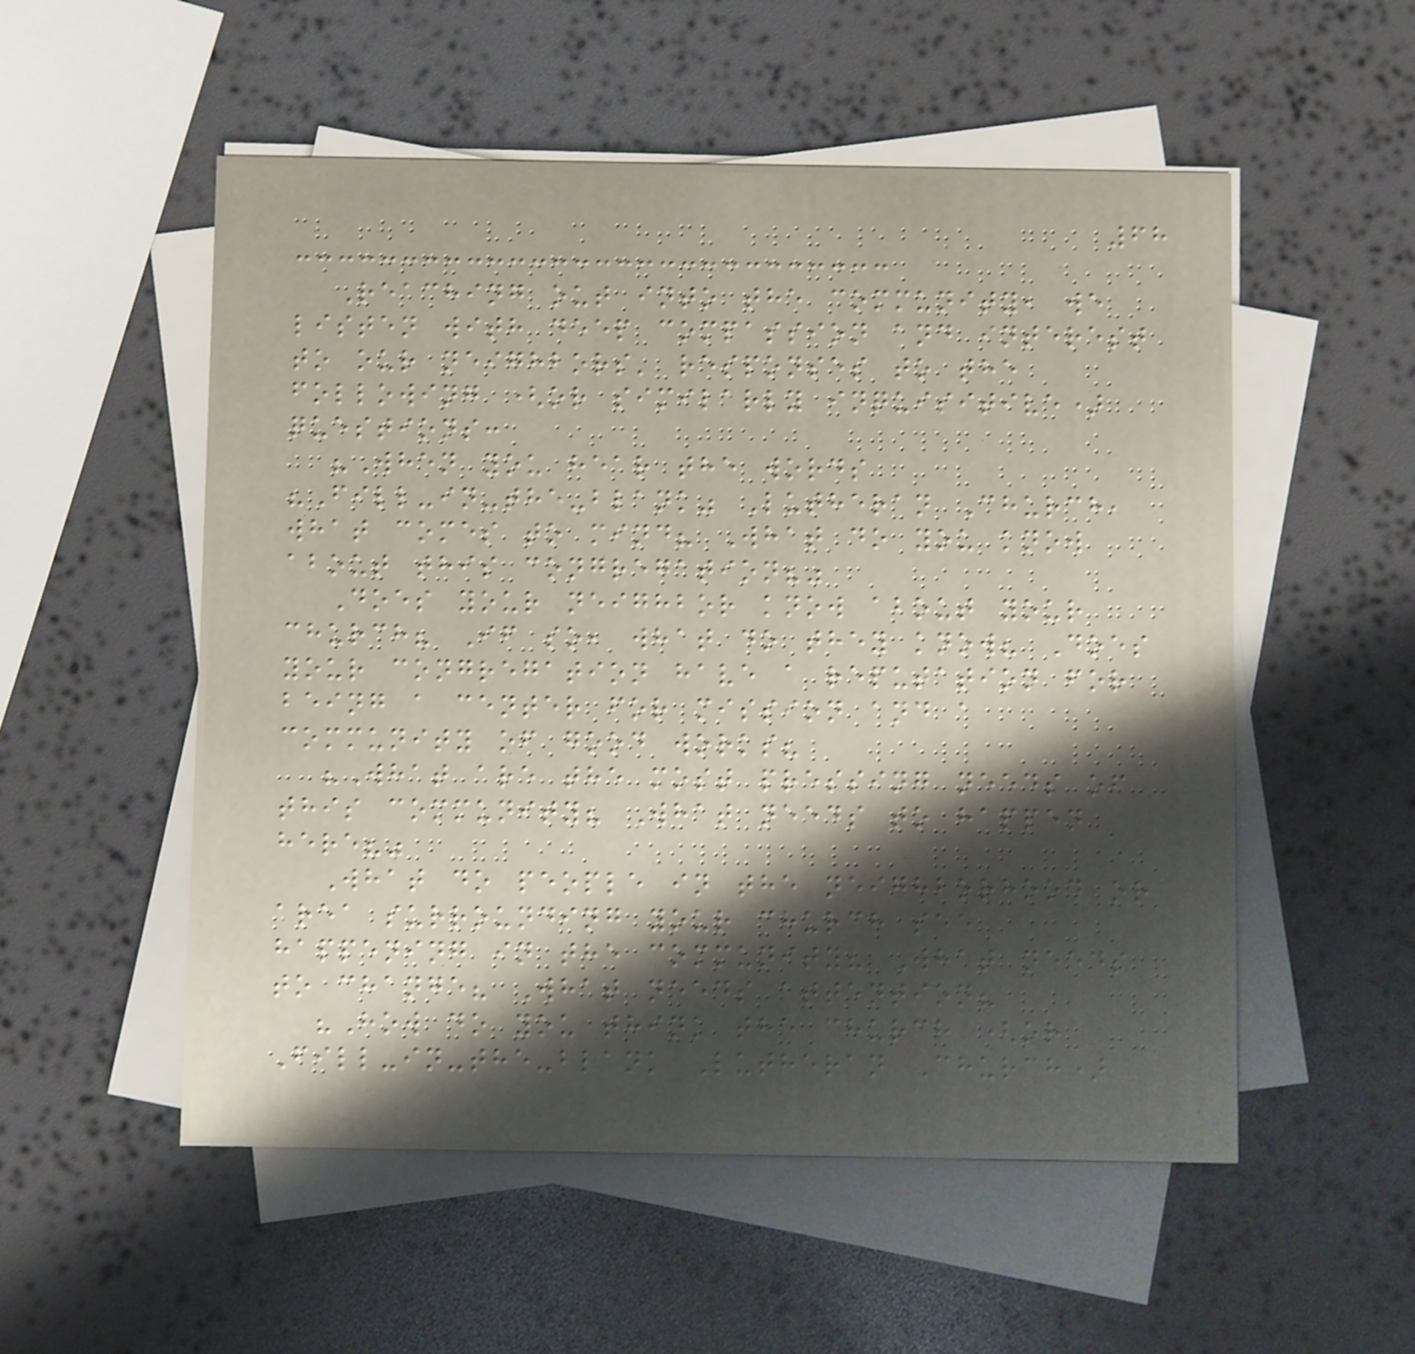68
Reaching out into the community, we
listen with deep compassion and interest
to our neighbors' responses to the
following (or similarly inquisitive)
questions:
"When you hear the words
"Fill-in-the-blank" Lutheran Church,
what comes to mind? What do you know
about this congregation?"
Does your neighbor know about your
church? If so, what do they know? Does
your congregation have a reputation for
being a center for mission and a
community of good works?
"What are the most pressing needs of
this community? What needs to happen
here?"
What do people in the neighborhood or
area surrounding your church see
happening in the community? What needs
to change? What needs attention?
"How do you think the church (or
Fill-in-the-blank Lutheran Church)
